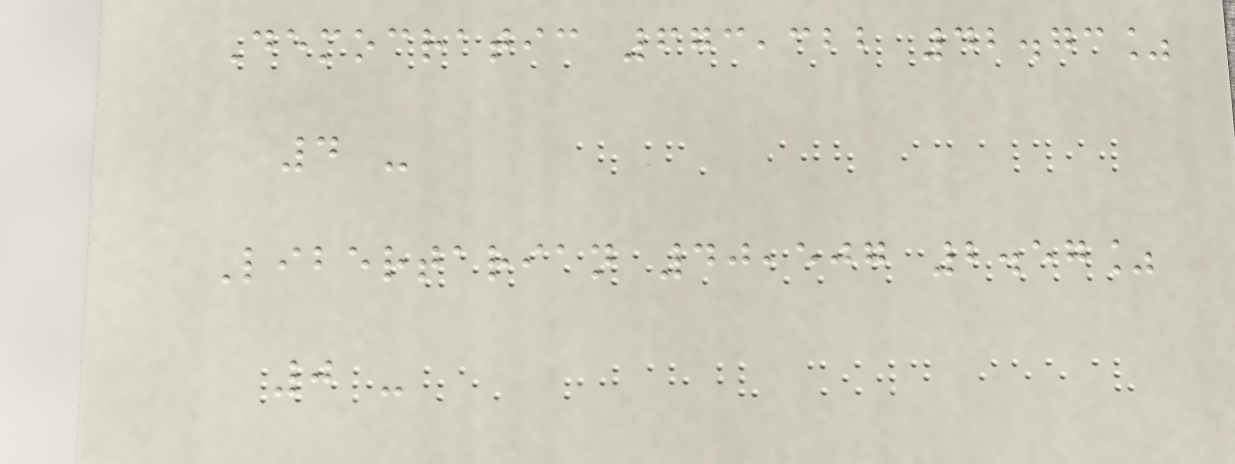Democratic 673,322 42.73%
4 -
Libertarian 40,507 2.57%
0 -
